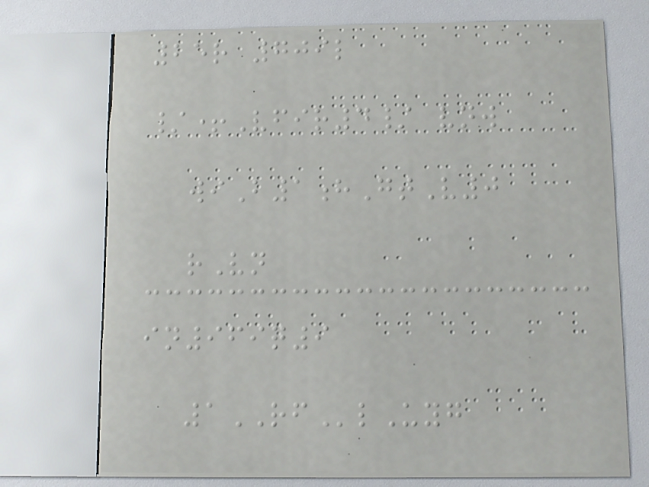25r 709l
/+Vfir4/ vnw
wiB1hGtV0
rVn
in969q9
1RFlUyg
